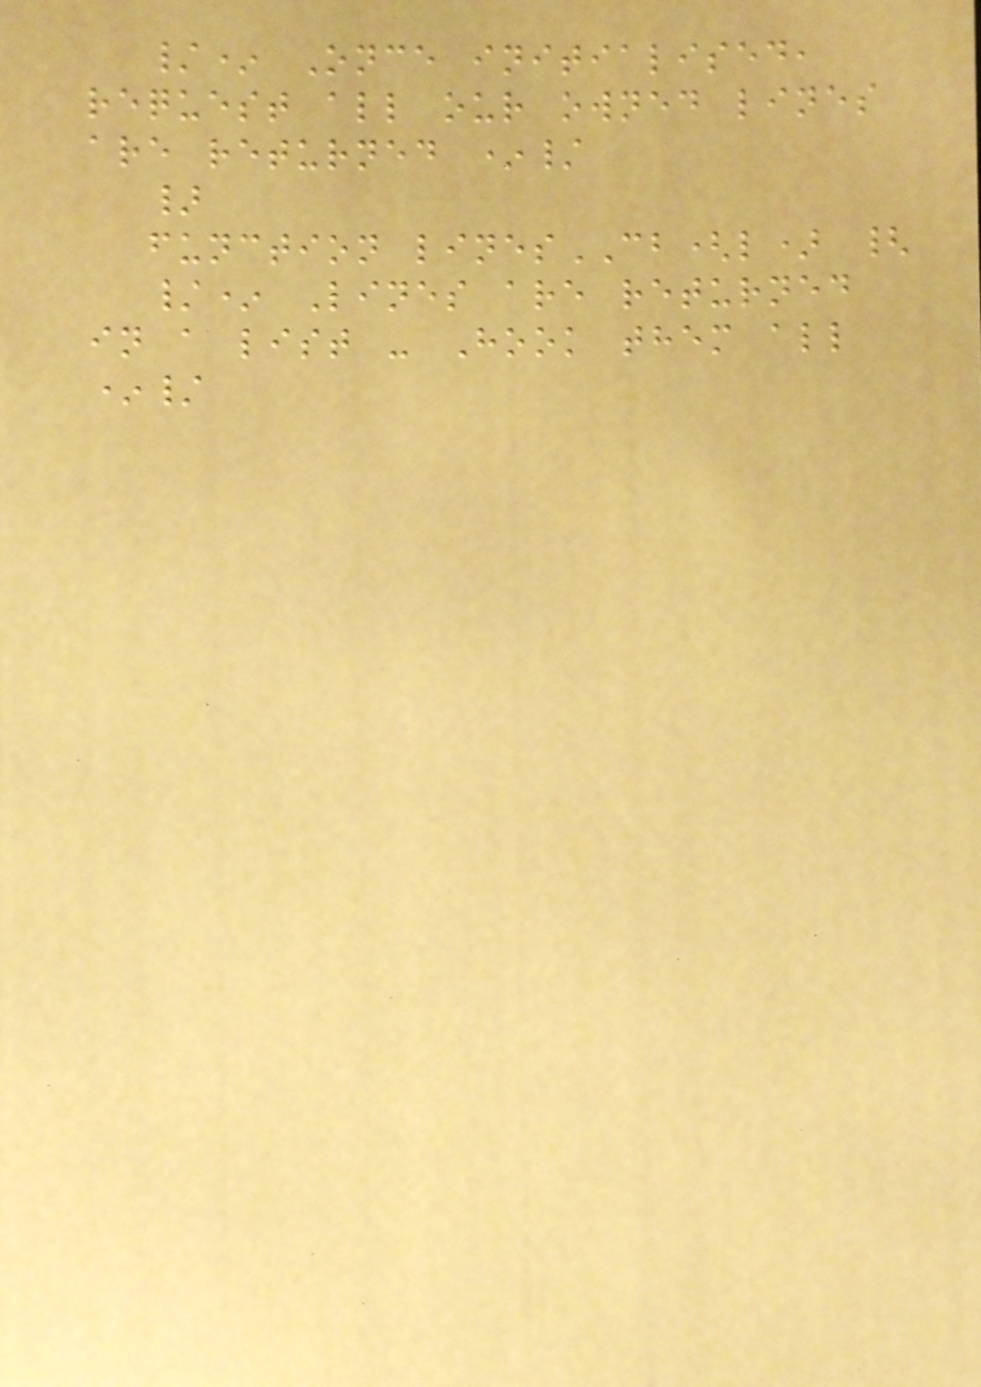/* Once initialised,
request all our owned lines
are returned */
}
function linesCB(l) {
/* Lines are returned
in a list - Hook them all
*/
